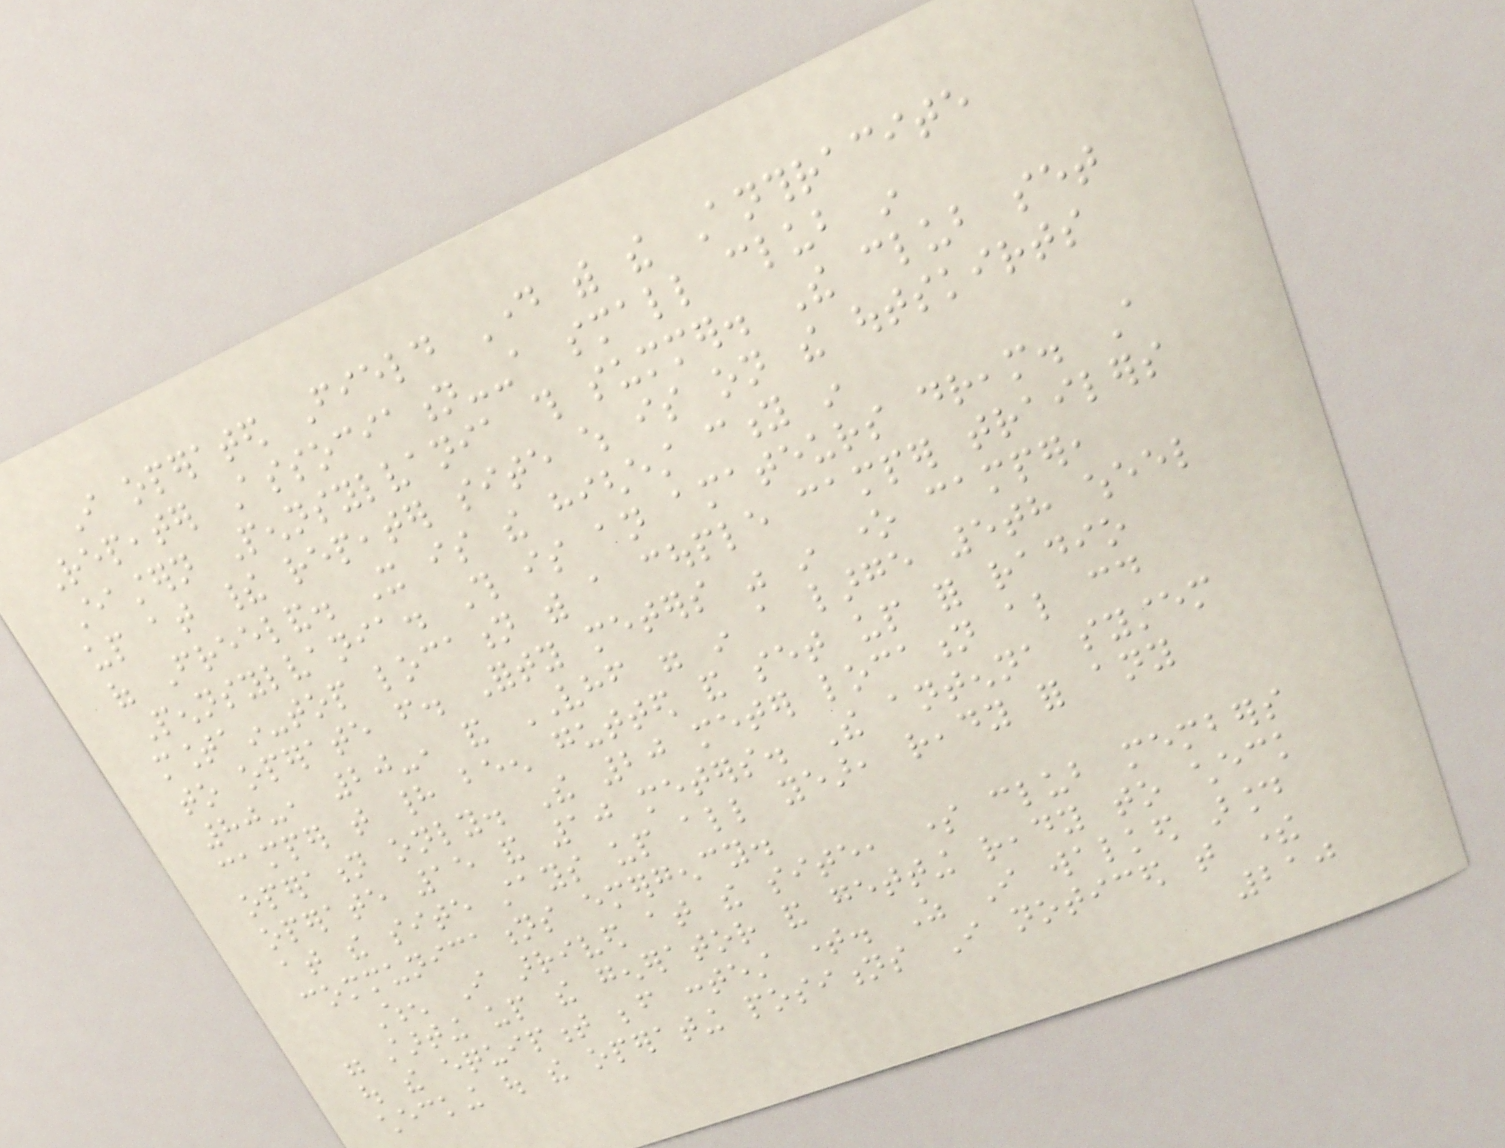I operated Field Day with the Anthracite
Repeater Association--a small club in
Eastern Pennsylvania this summer. The club set
up at their repeater site which is on the outskirts
of Freeland. It is the highest city in
Pennsylvania. This is an amateurs dream. A
mountain-top location with a couple camper trailers
to operate from. Forty meters was in one camper,
80-, 20-, and VHF were in a large 5th wheel
camper that had been gutted and set up for radio
operation only. The 20 meter location also could
operate 15 and 10 meters. The antenna system
at the site stays up all year, ready for any
communications emergency.
When I arrived at the site, some club members
were starting up the generator and getting ready to check
out the equipment before contest time. As I walked around
checking out the operating positions I noticed that there
210
